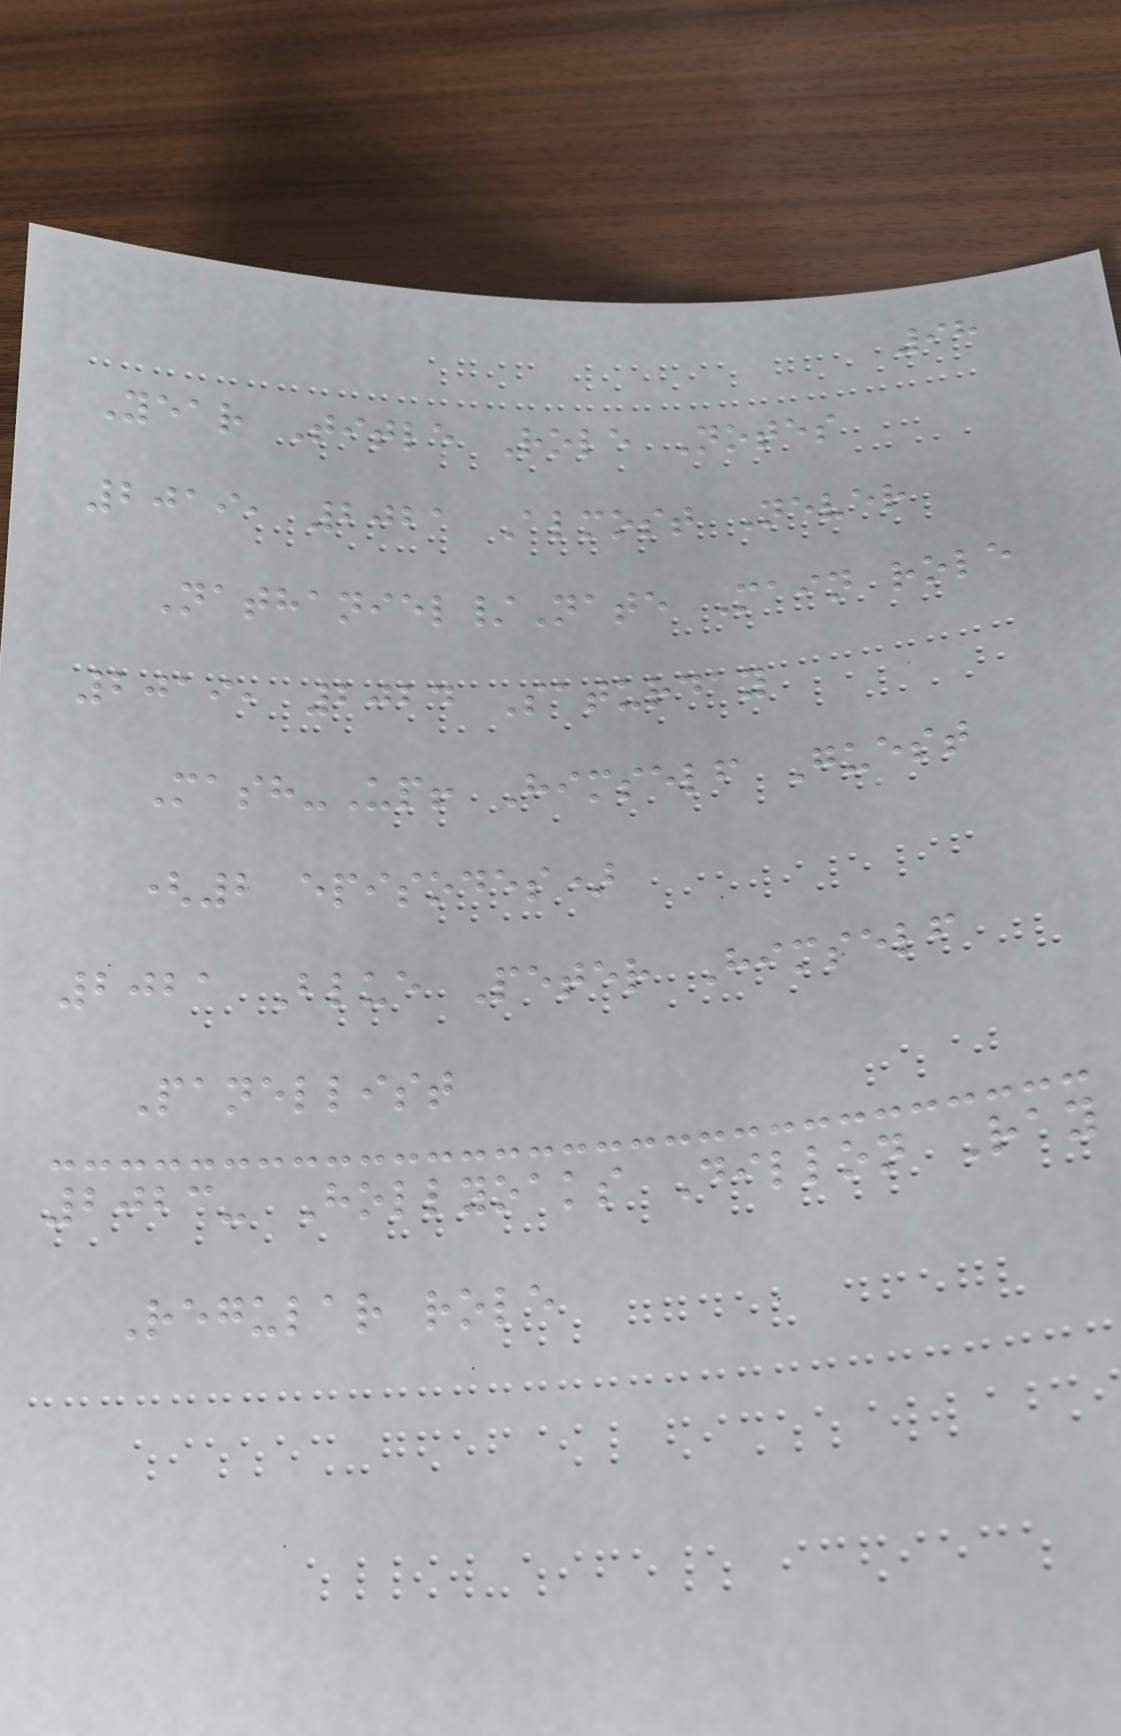98
Year Title Role Notes
2019, 2021 Almost Never
Nathaniel/Nate Main role
2019, 2024 Saturday
Mash-Up! Himself Guest
(2 episodes)
2021 Blue Peter Himself
Panellist
2023- Hollyoaks Dillon Ray
Regular role
